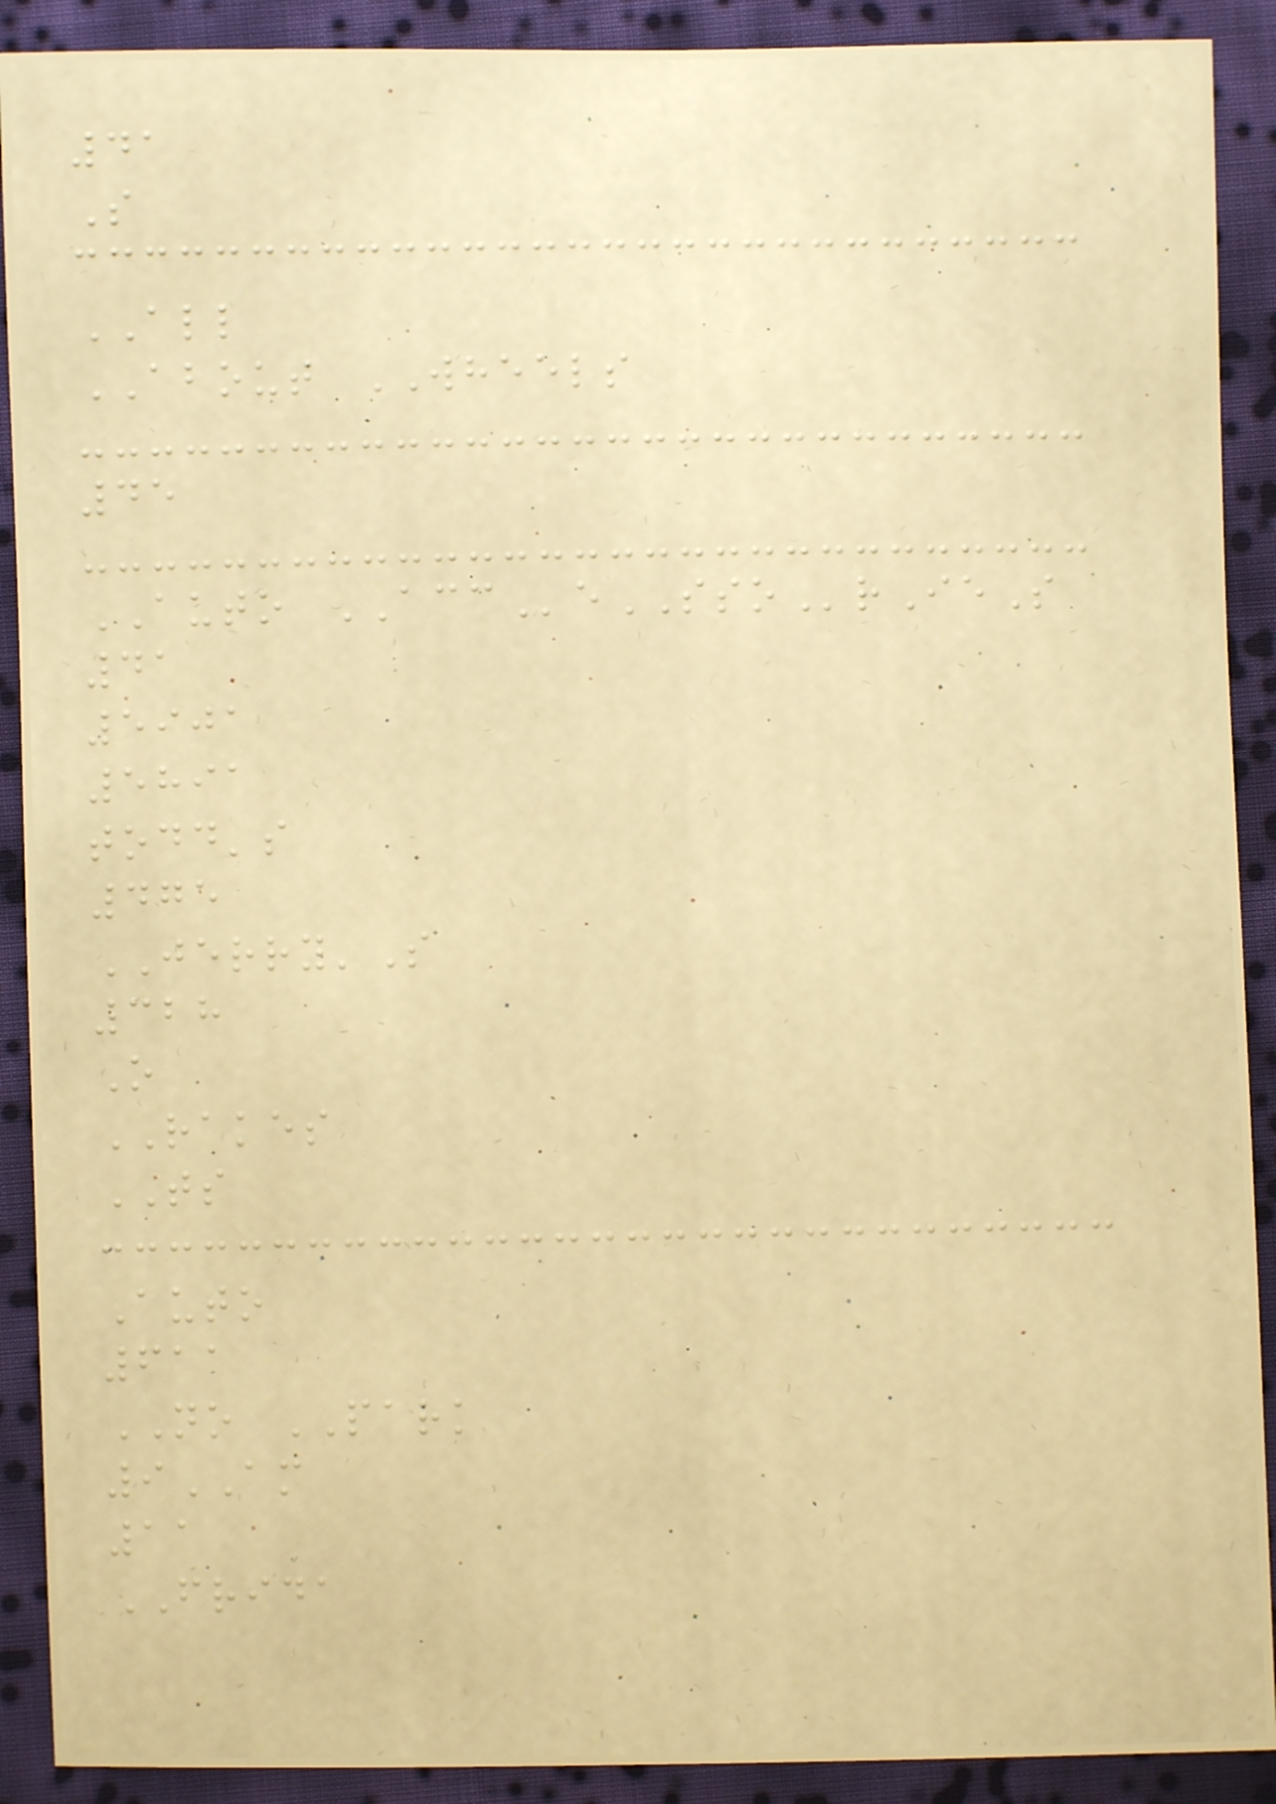41
S
ALL
ABOUT WHEELS
45
AUTO ACCeSSOrIeS
41
5901
5891
todd's
475
JERRY'S
328
O
RAKES
TS
Auto
611
NO PARK
9AM
11
FRIDA
